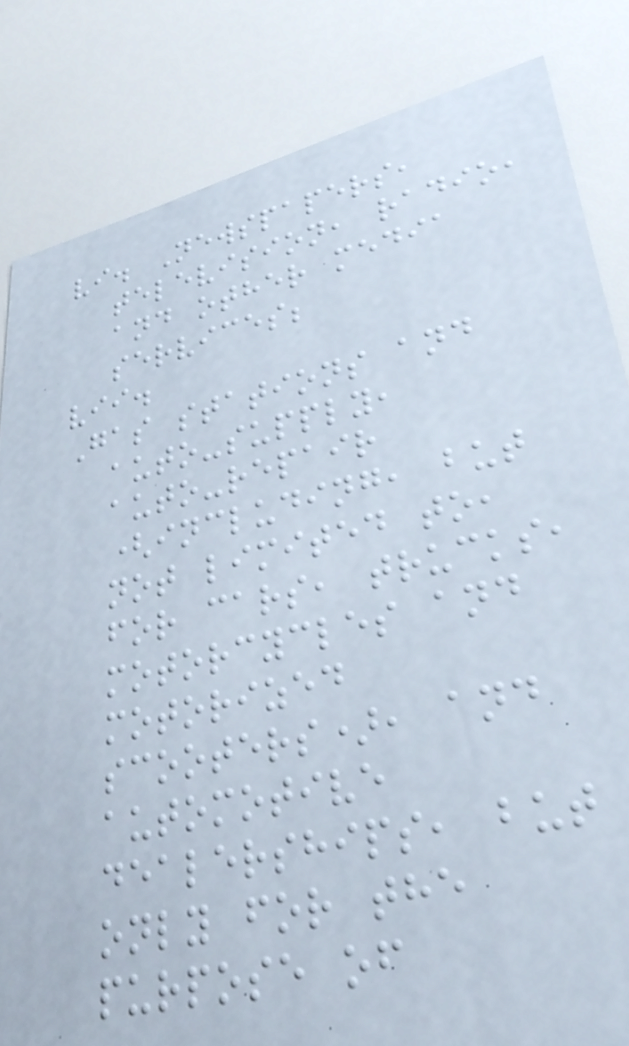vi. Newspapers,
television, radio,
and other media
services;
vii.
Gas stations and
auto-supply,
auto-repair
(including, but
not limited to,
for cars, trucks,
motorcycles and
motorized
scooters), and
automotive
dealerships, but
only for the
purpose of
